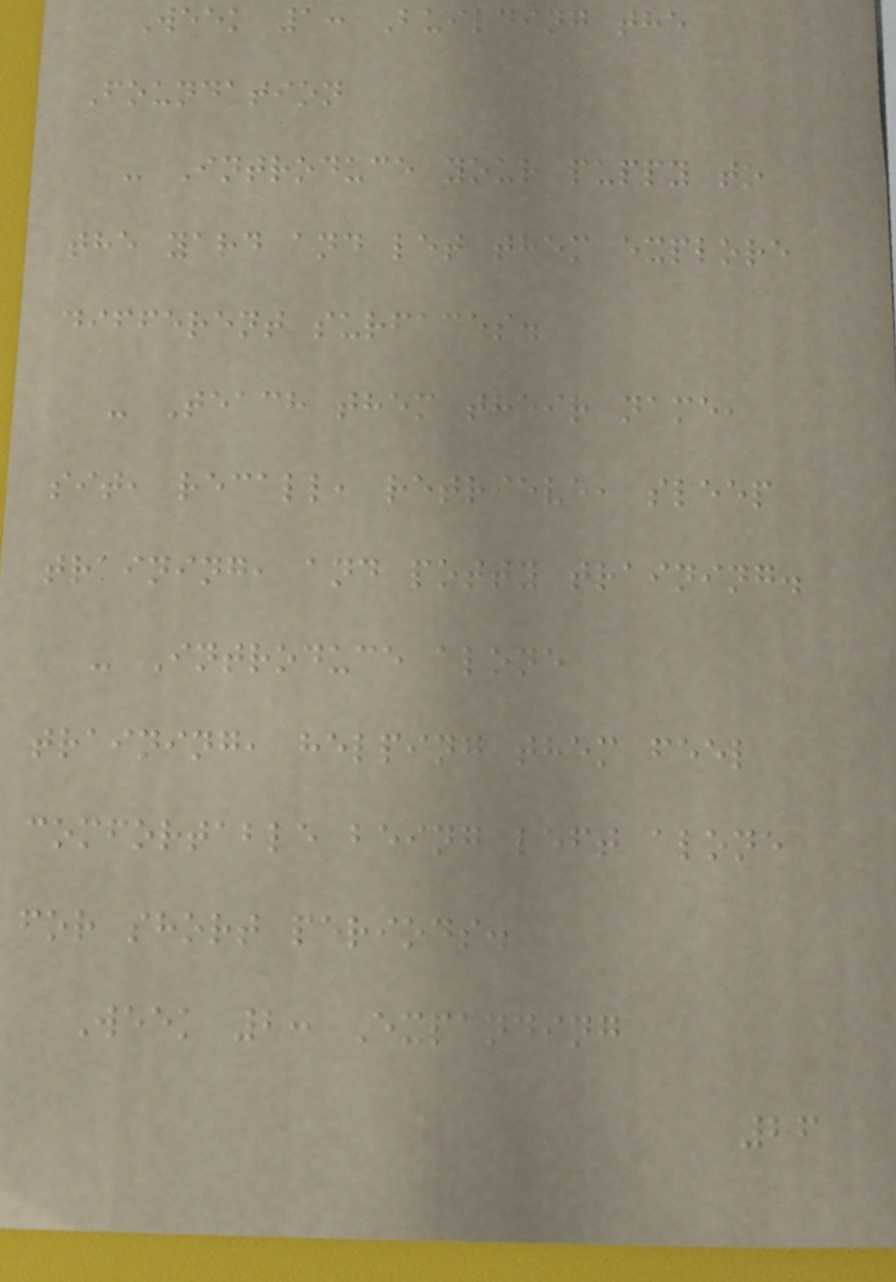Week 1: Building the
Foundation
- Introduce your puppy to
the yard and let them explore
different surfaces.
- Teach them their name,
sit, recall, retrieve, sleep
training, and potty training.
- Introduce alone
training, helping them feel
comfortable being left alone
for short periods.
Week 2: Expanding
26
